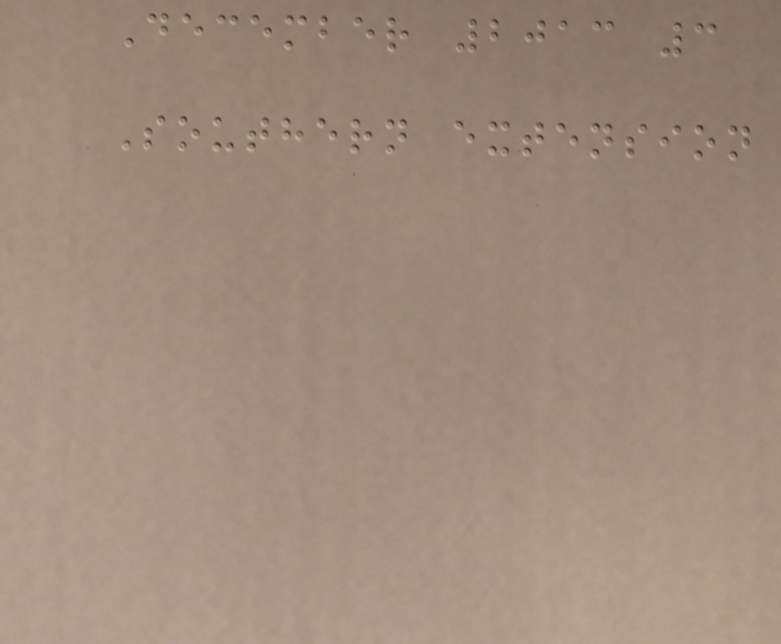December 2013 3
Southern extension
